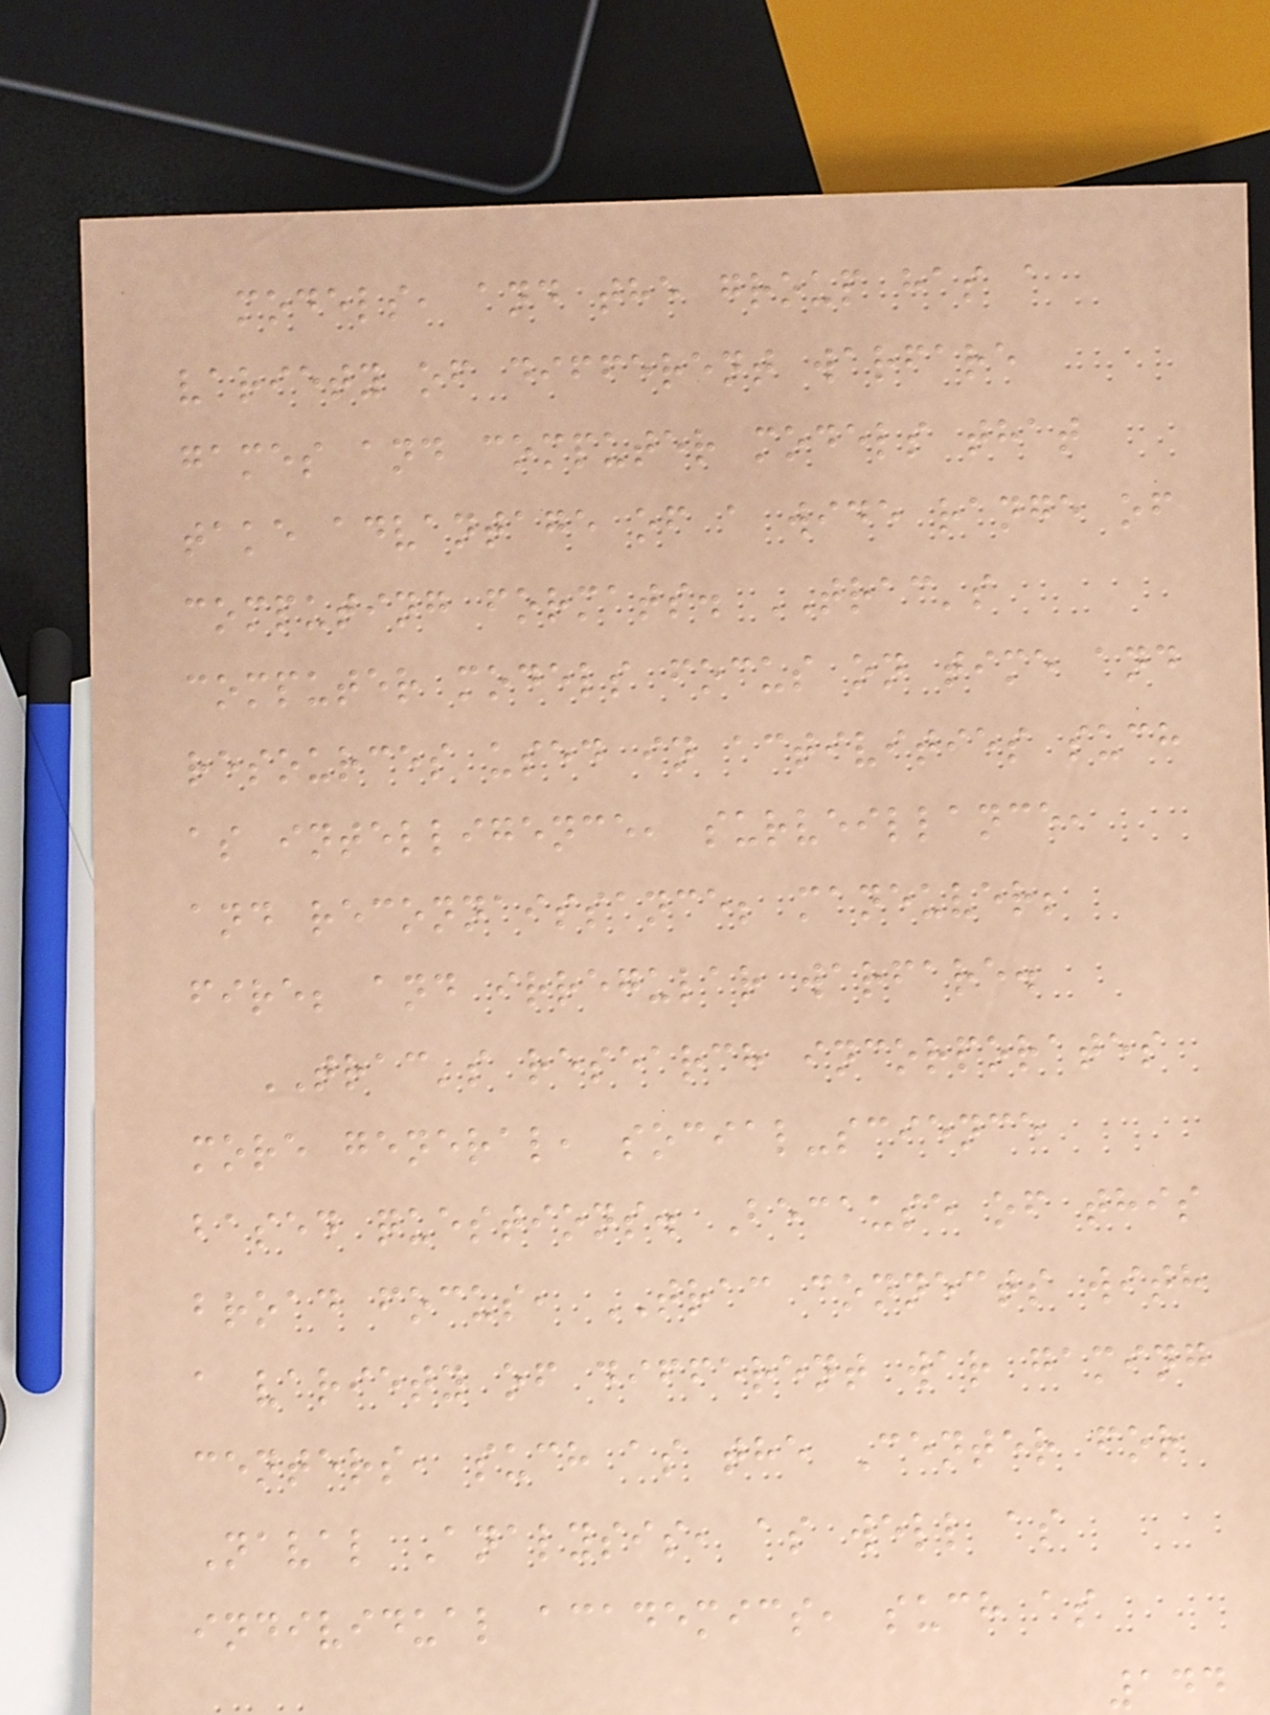models, and the group has a
variety of different warfare
games and computer models that
take advantage of a wide range of
computing formats. TRAC's
computer models focus on time and
resources used in activities such
as intelligence, surveillance,
and reconnaissance; maneuver;
fire; and irregular warfare.
TRAC's research incorporates
more general, social-science
based questions. Because of this
broad focus, TRAC connects with
a variety of different war gaming
centers, such as the Center for
Naval Analysis, as well as
individual academics, such as
144
